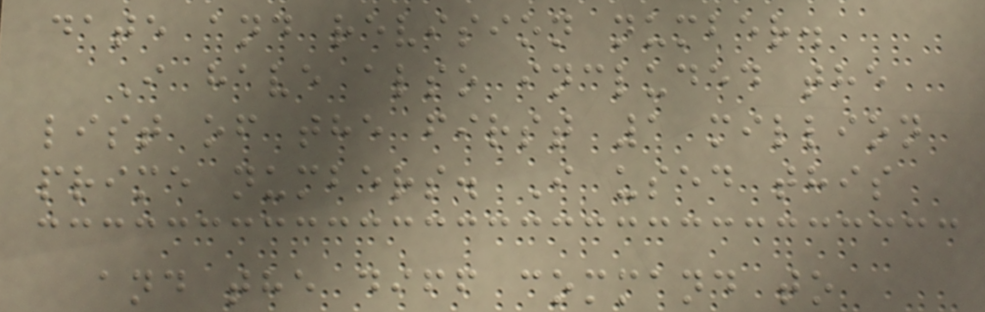date and revision number.
I have also included the
list of the first 1 million
prime numbers. I used this
and the diff command to
